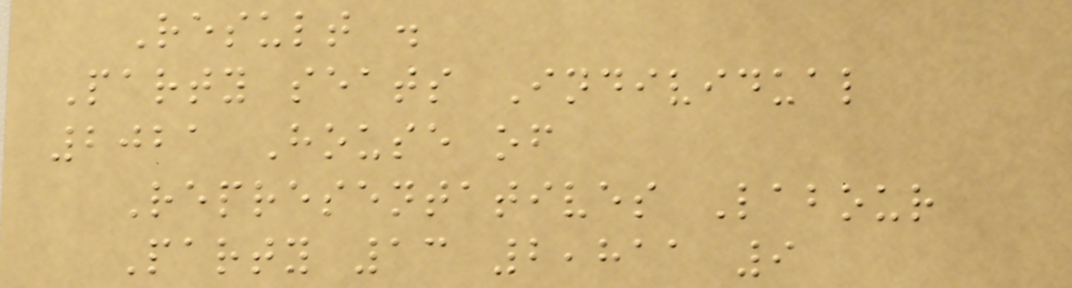Result .
Party seats Individual
2021 House of
Representatives Labour
Party 13 2,811 9
